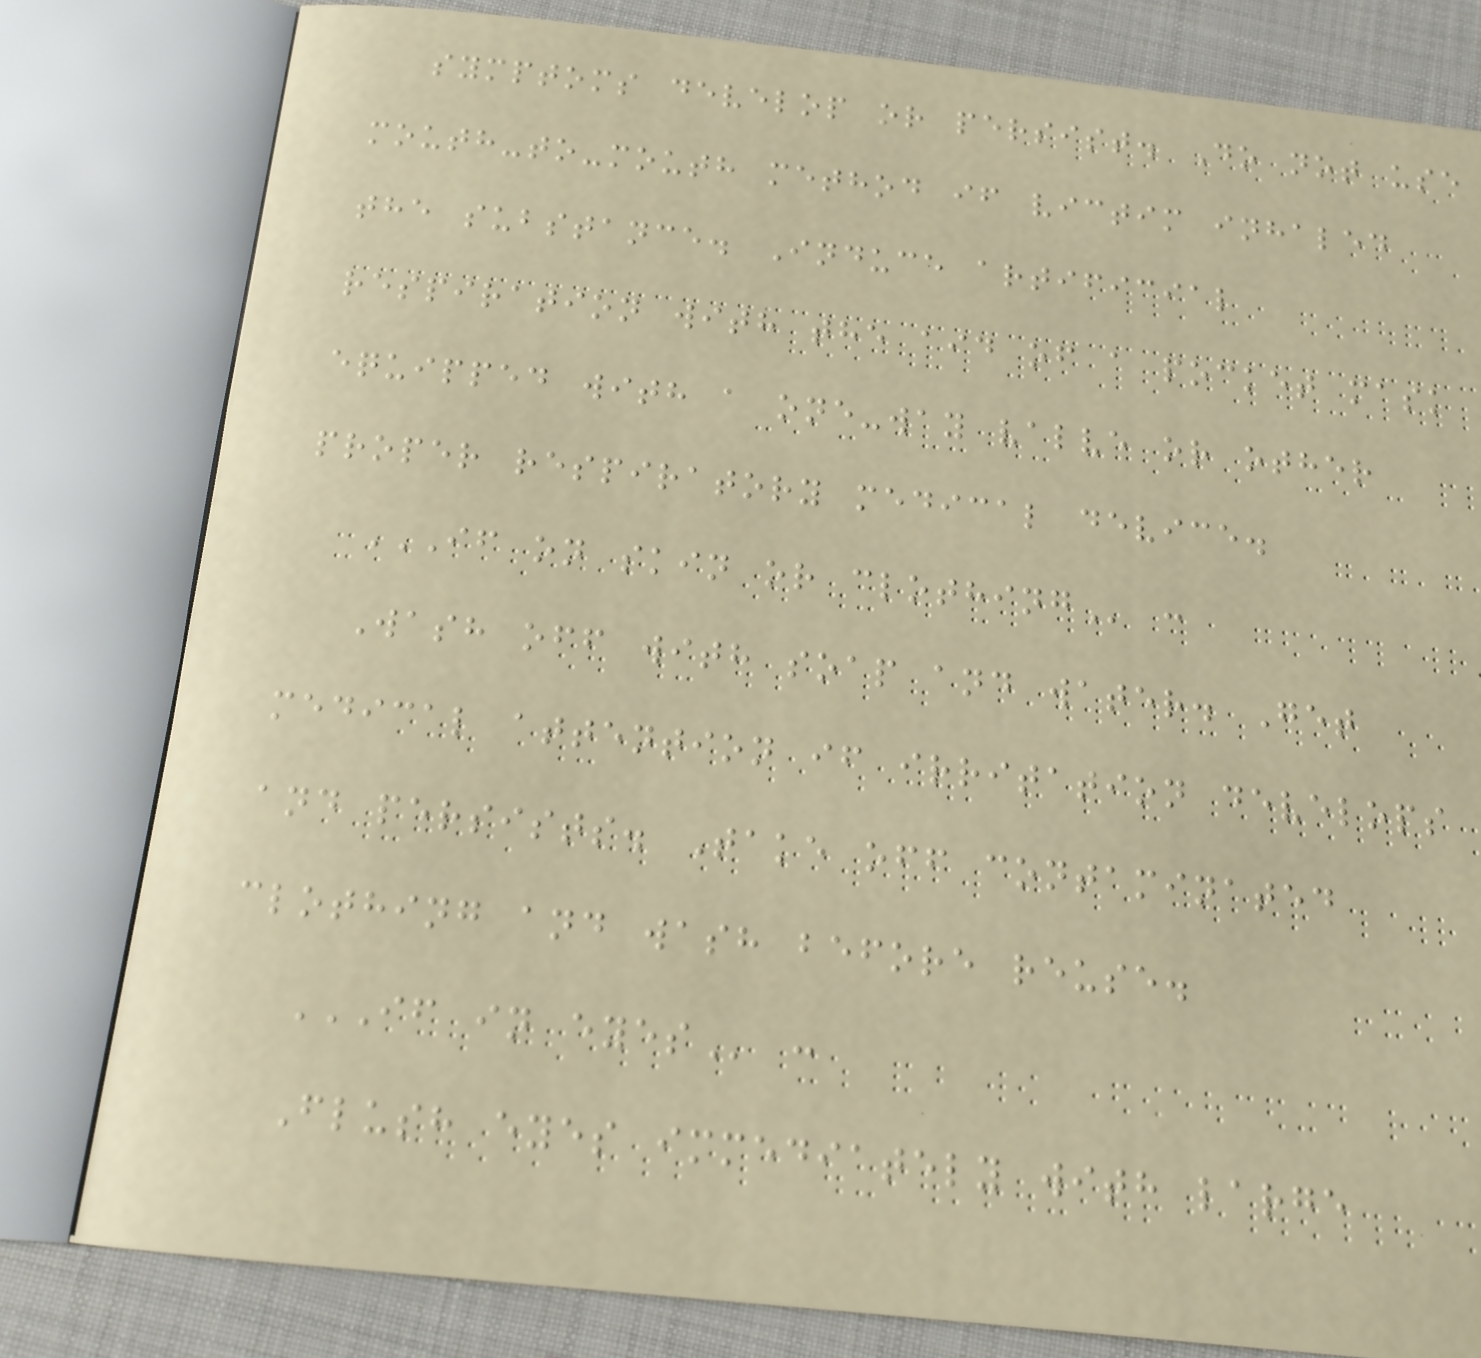symptoms develop or persist. Do not use
mouth-to-mouth method if victim inhaled
the substance. Induce artificial
respiration with the aid of a pocket mask
equipped with a one-way valve or other
proper respiratory medical device.
IF ON SKIN OR CLOTHING :
Wash off with soap and water. Get
medical attention if irritation develops
and persists. Take off contaminated
clothing and wash before reuse.
IF IN EYES :
Flush eyes immediately with large
